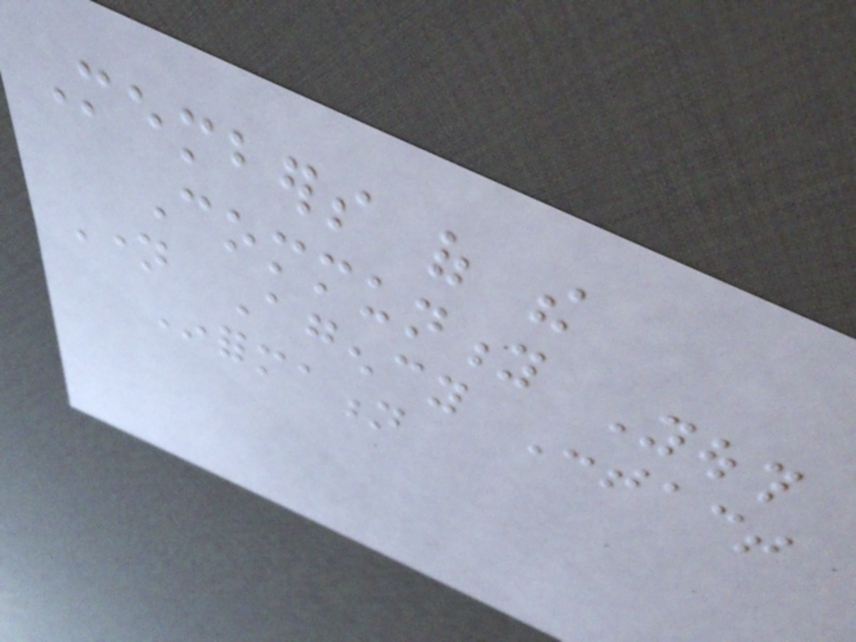Members of the
Community Youth
Name Agency Contact
Information
